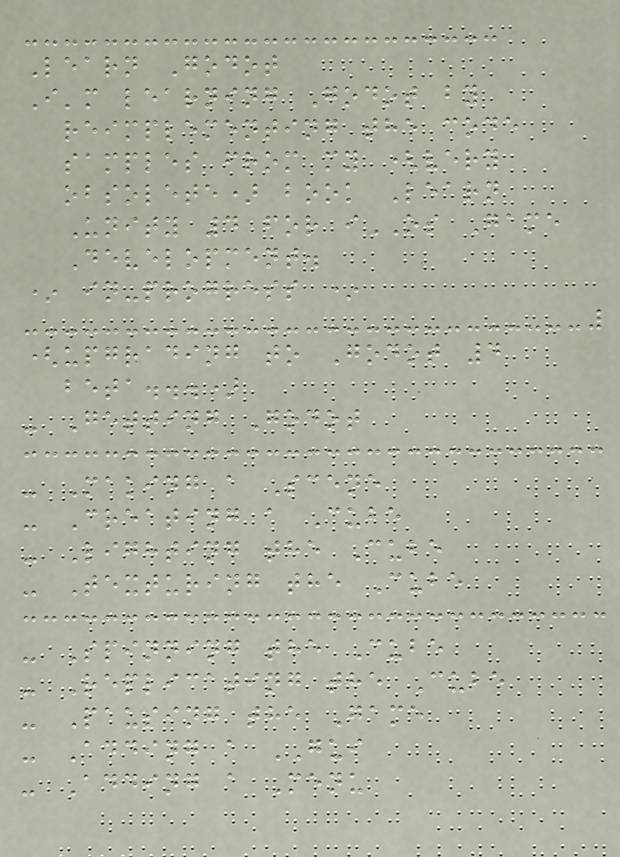Learn Godot
I'm learning Godot by
reimplementing the code
samples from my (very
obsolete) book Learn
Unity 4 for iOS Game
Development.
* in-progress *
(upgrading to Godot 4
beta...)
- Getting Godot
- Making a Scene
- Creating a Cube
- Lighting the Cube
- Texturing the Cube
- Spinning the Cube
- Replicating the Cube
- Pausing the Game
- Adding a GUI
- Adding a Menu
